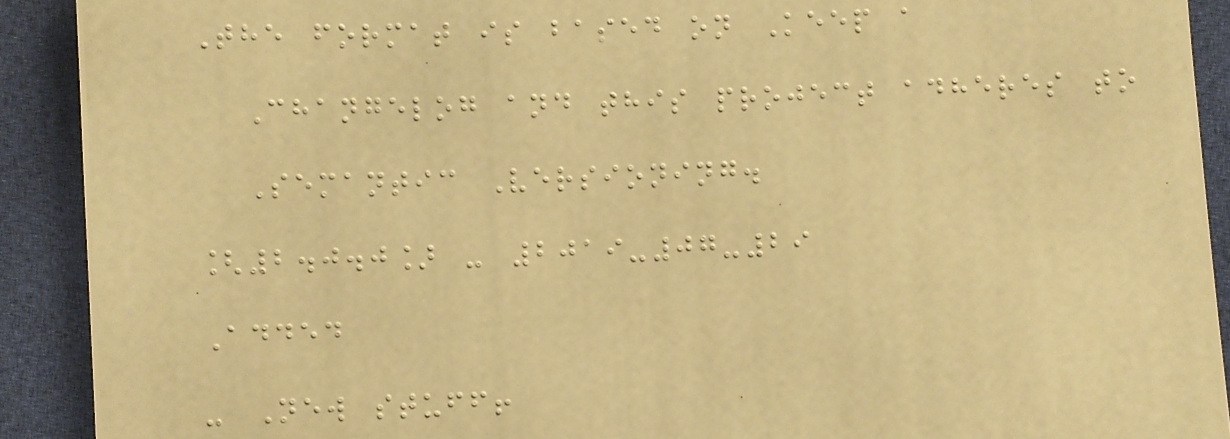The format is based on Keep a
Changelog and this project adheres to
Semantic Versioning.
[2.0.0] - 2019-07-29
Added
- New stuff!
